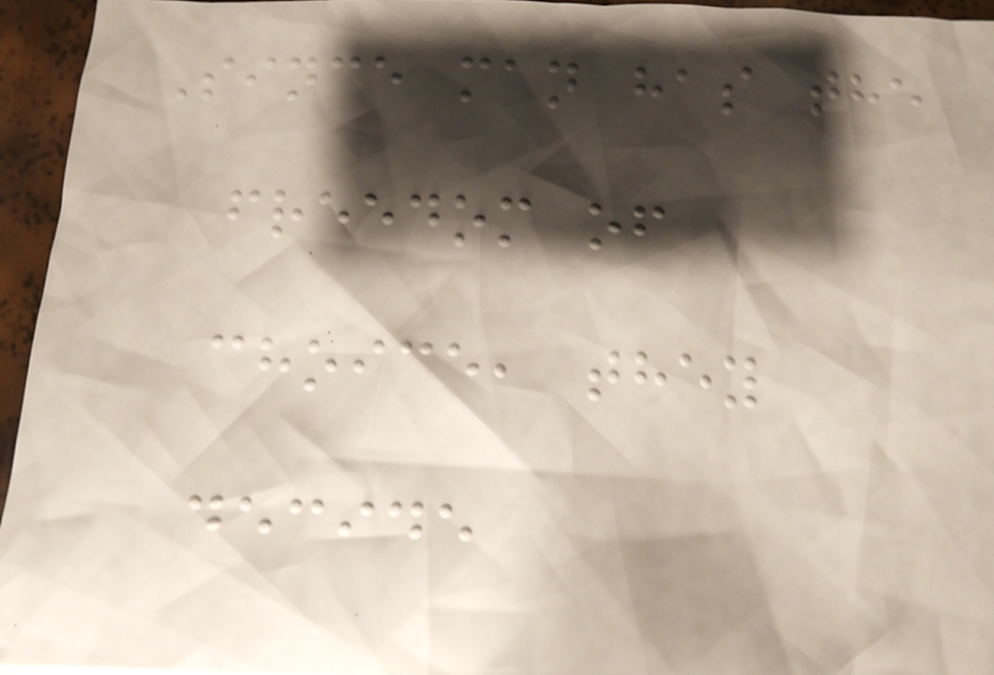Since man has the
freedom of
choice, they
decide
